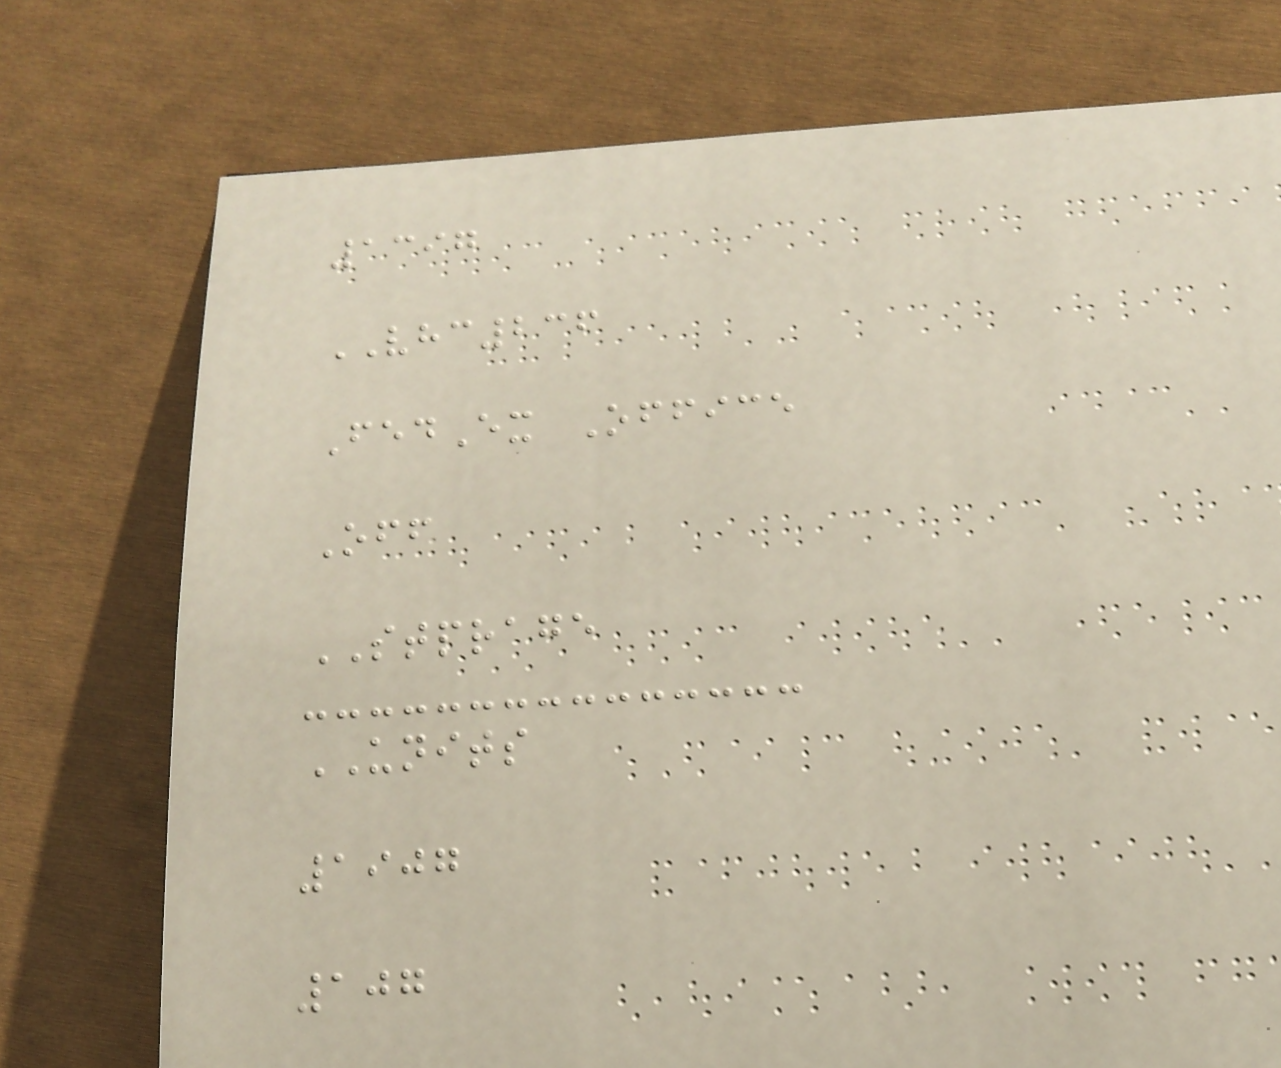1397
VHC236
FedEx Office
Off
STPRAGE
UNITS
1907
107
